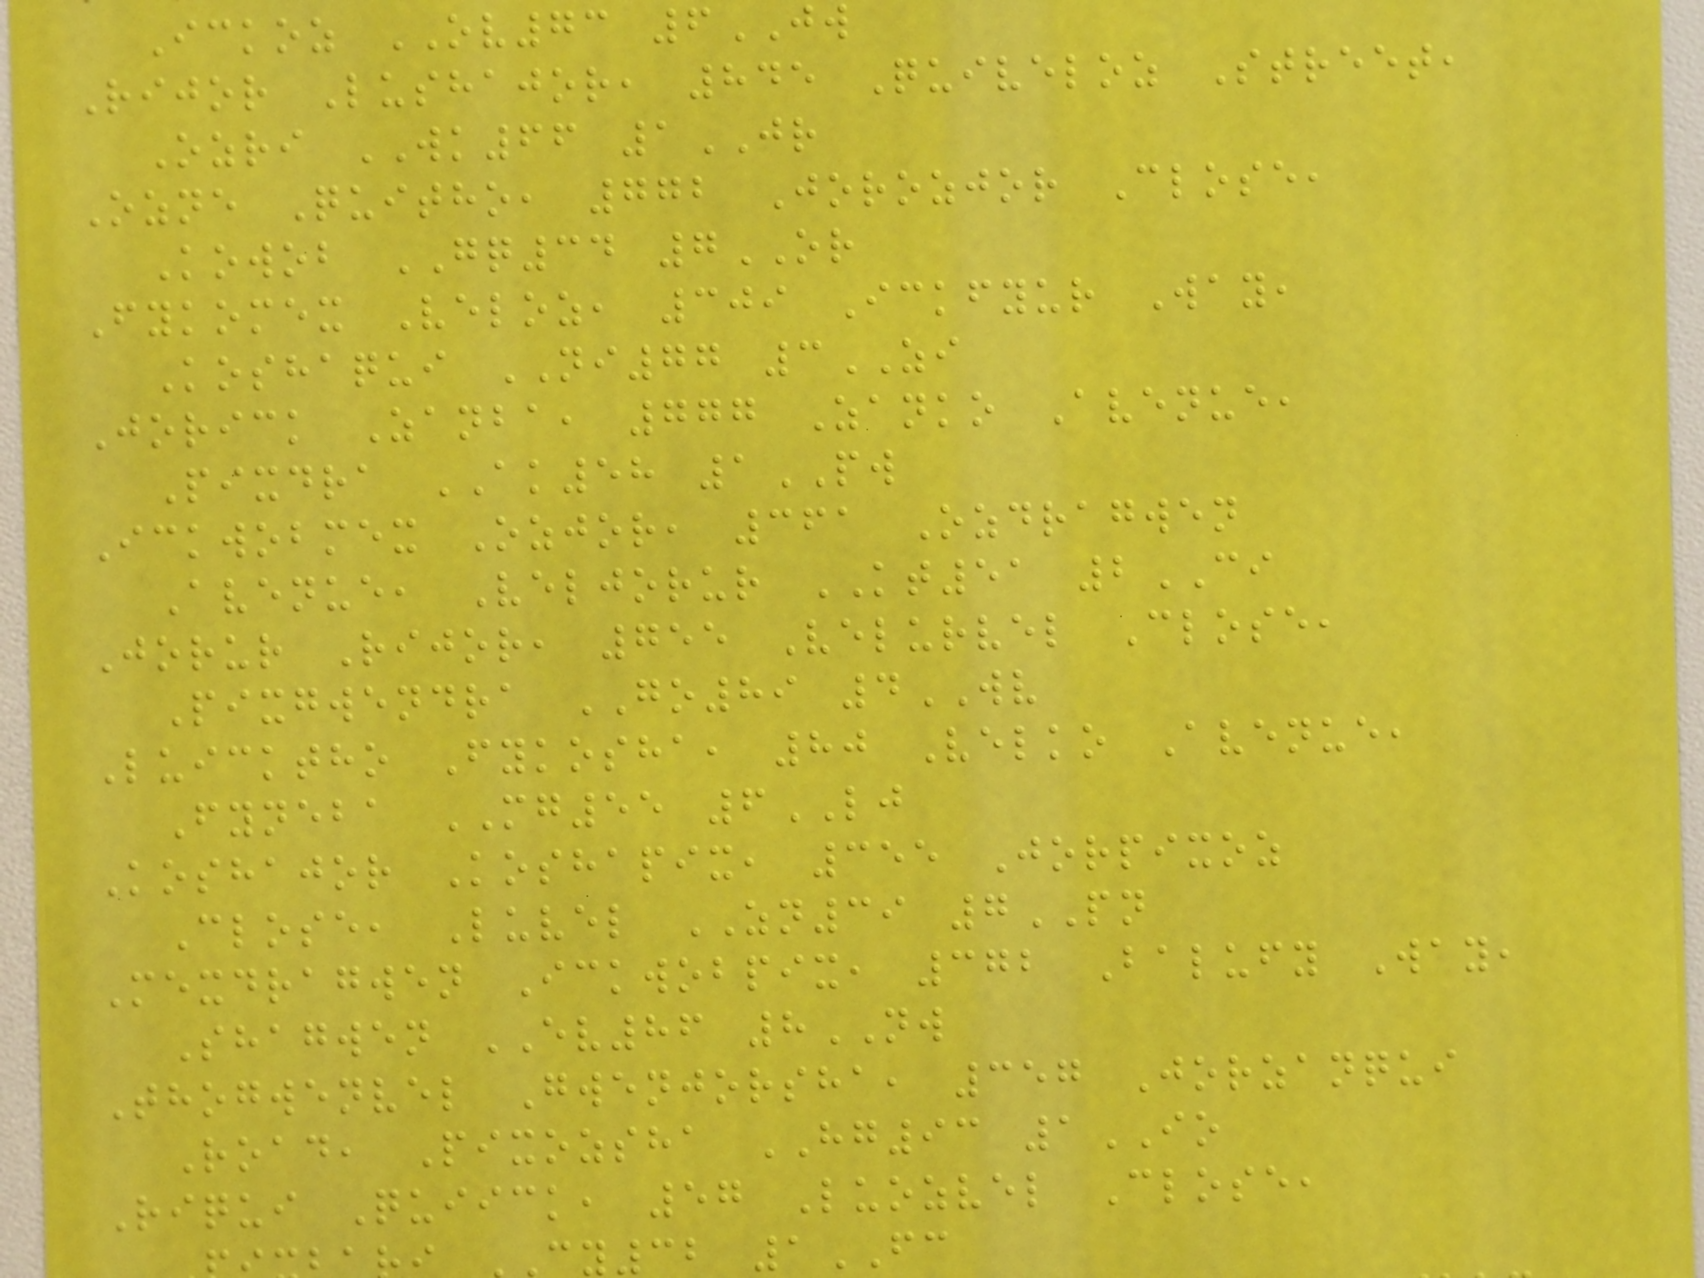Ickoz OV73 6JW
Rijor Lushajor, 845 Quiveloz Street,
Ozri WK66 1JR
Ozne Quitho, 772 Jorozjor Close,
Kowob GQ34 7OR
Fykomex Veloz, 309 Ickfyur Way,
Koshaqui NI77 3ZI
Jorick Zanba, 777 Zanko Avenue,
Pixdra AK58 1PW
Ickwobmex Ozjor, 361 Ozdragwen
Avenue, Veljorur KT51 2CI
Jorur Rijor, 755 Velurvel Close,
Pixgwendra GO89 4WV
Luicktho Fykosha, 80 Velko Avenue,
Fyneba MG55 6LJ
Koshajor Koshapix, 355 Jorpixoz
Close, Luvel ZN39 7PN
Mexdragwen Ickwobpix, 372 Balufy Way,
Shagwen EV86 8NW
Thogwenvel Gwenjorsha, 357 Jorzanqui
Road, Pixozsha HG93 1IO
Riqui Quiick, 57 Luozvel Close,
cy32 1FC
